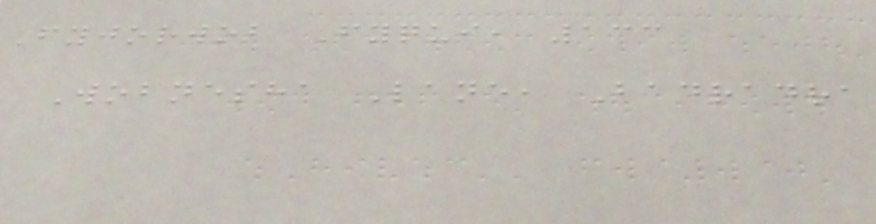Fyjorwob Fyqui, 133
Wobnesha Lane, Badradra
